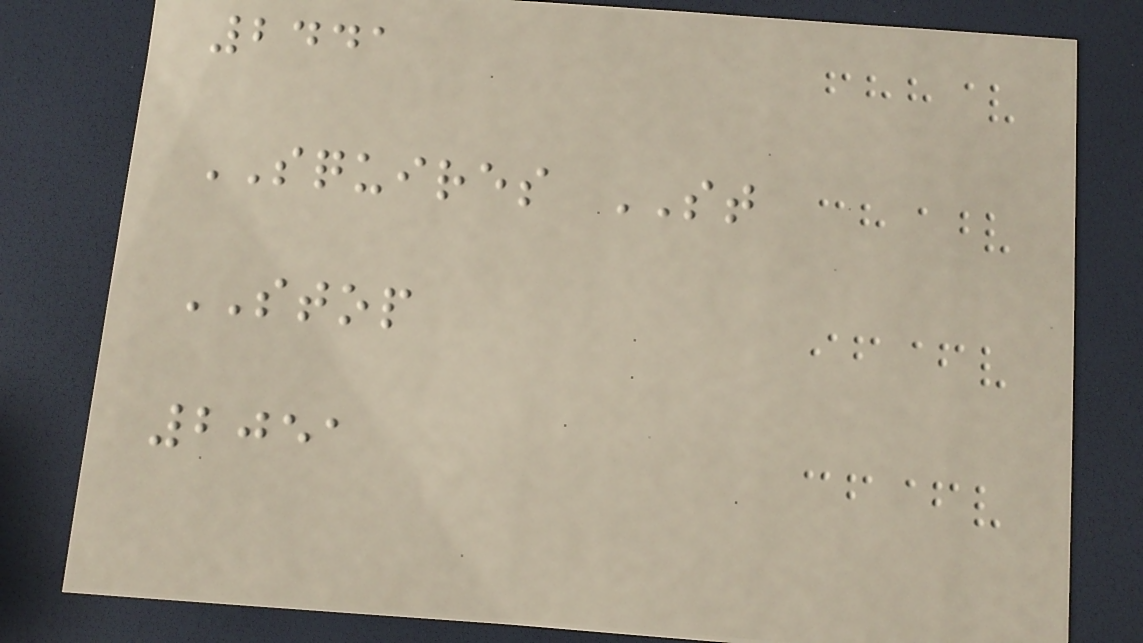2441
SQUIRES ST
STOP
2051
